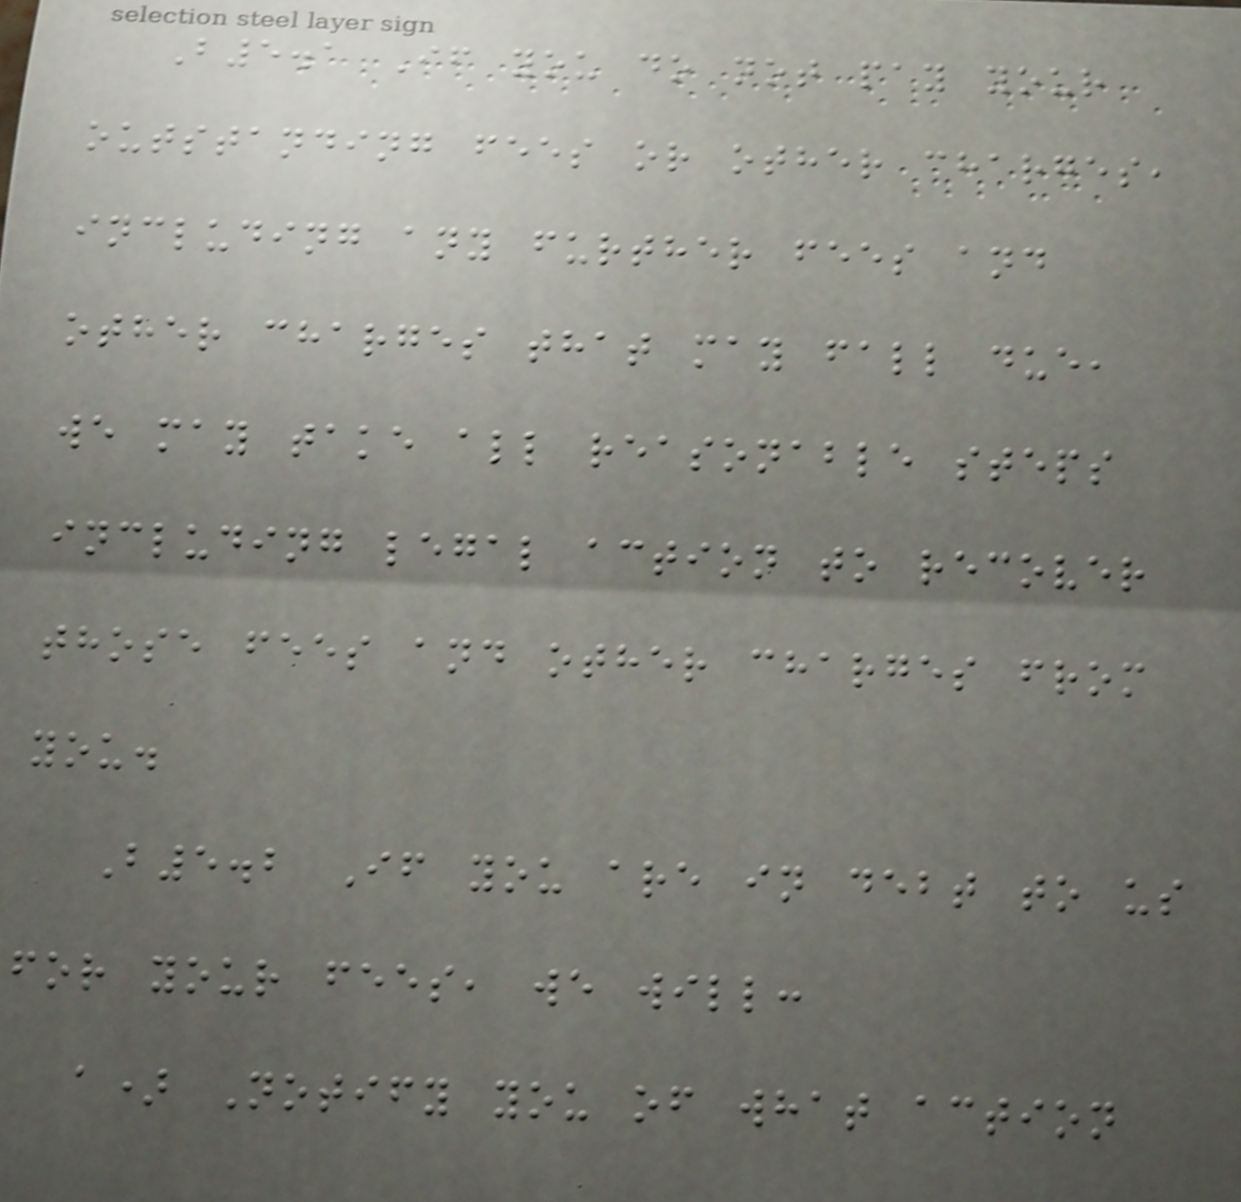B5.1 If you do not pay your
outstanding fees or other charges,
including any further fees and
other charges that may fall due,
we may take all reasonable steps
including legal action to recover
those fees and other charges from
you.
B5.2 If you are in debt to us
for your fees, we will:
a) Notify you of what action
